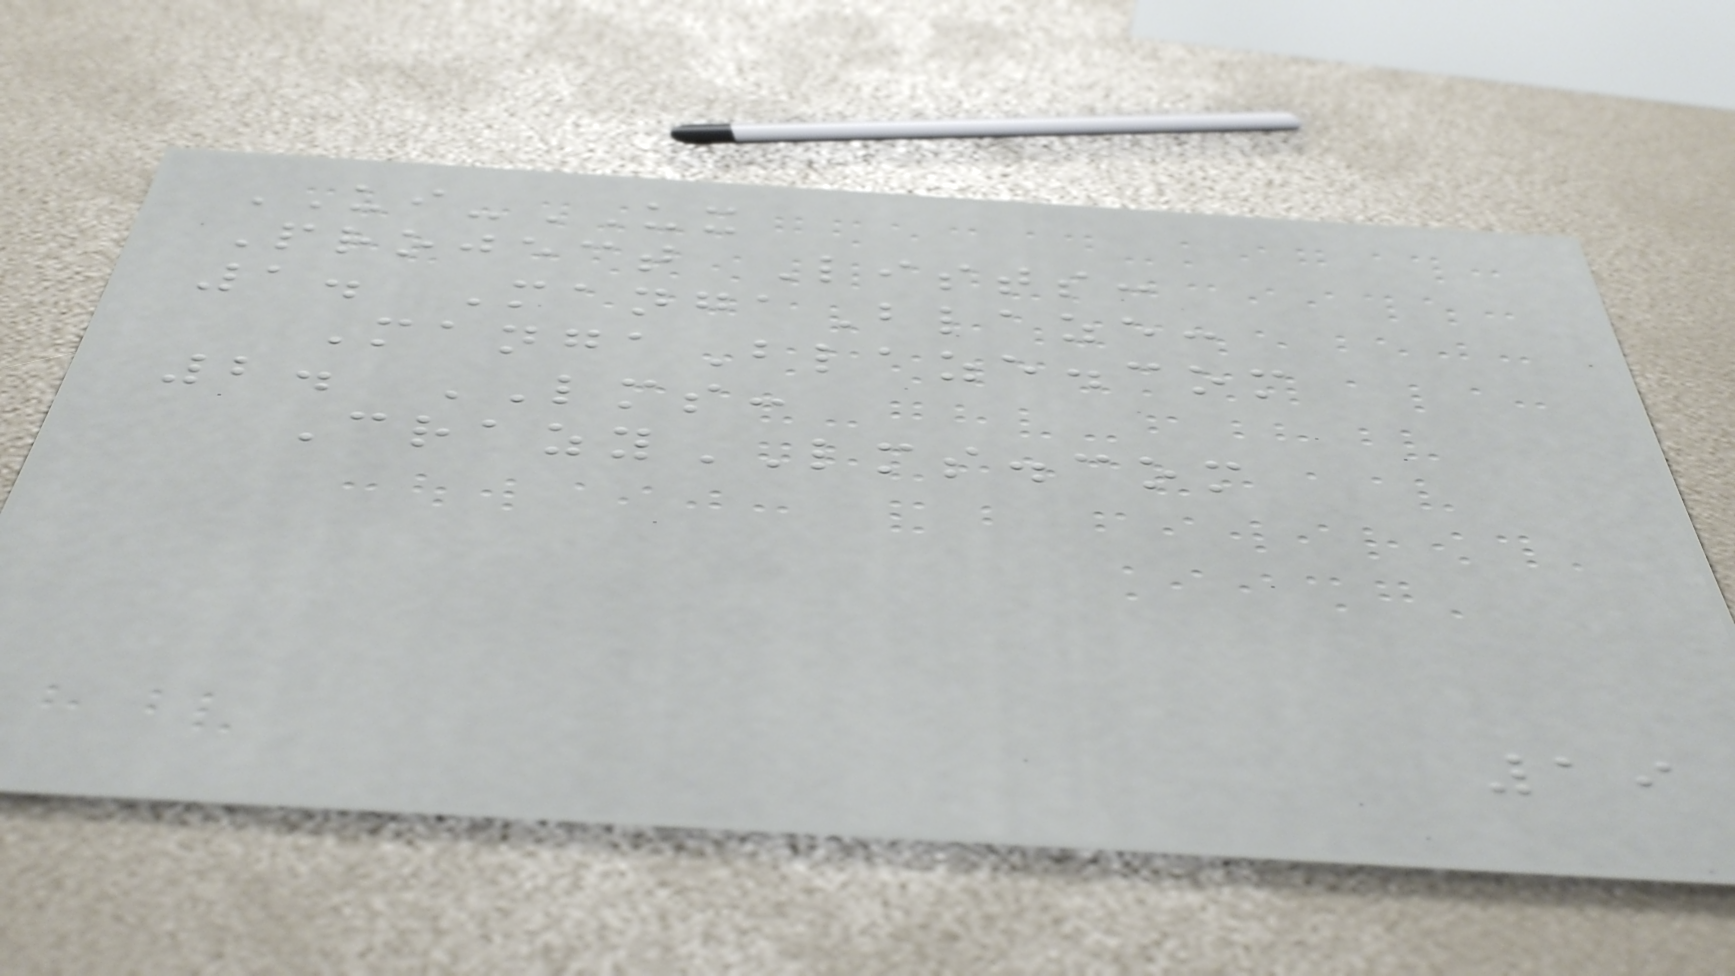UI-UX
Project Lists:
1. MangaBlaze:
MangaBlaze.com
2. LMS:
CrazyLMS.com
19
